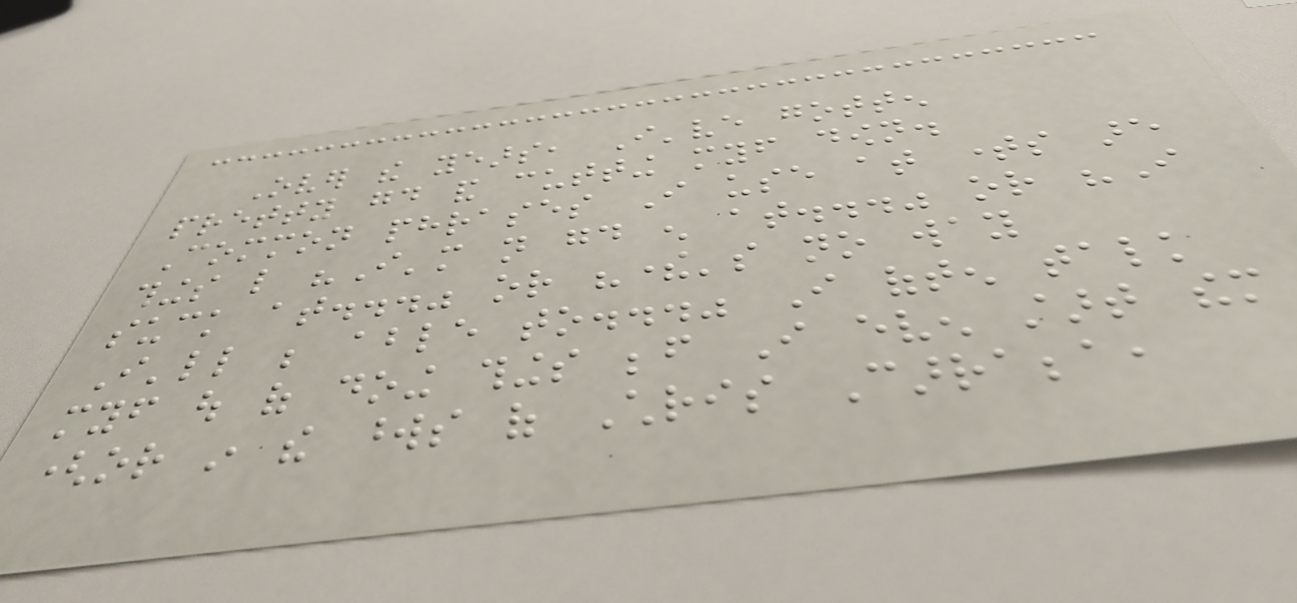Over the years, I've gotten
pretty good and cutting myself down.
Common phrases I use at times are
things like "I'm not good enough at..." or "I
suck at..." or "there's no way
I'll be able to..." I often talk
myself out of doing things before I even start them
(or in the words of Chris Carrabba,
